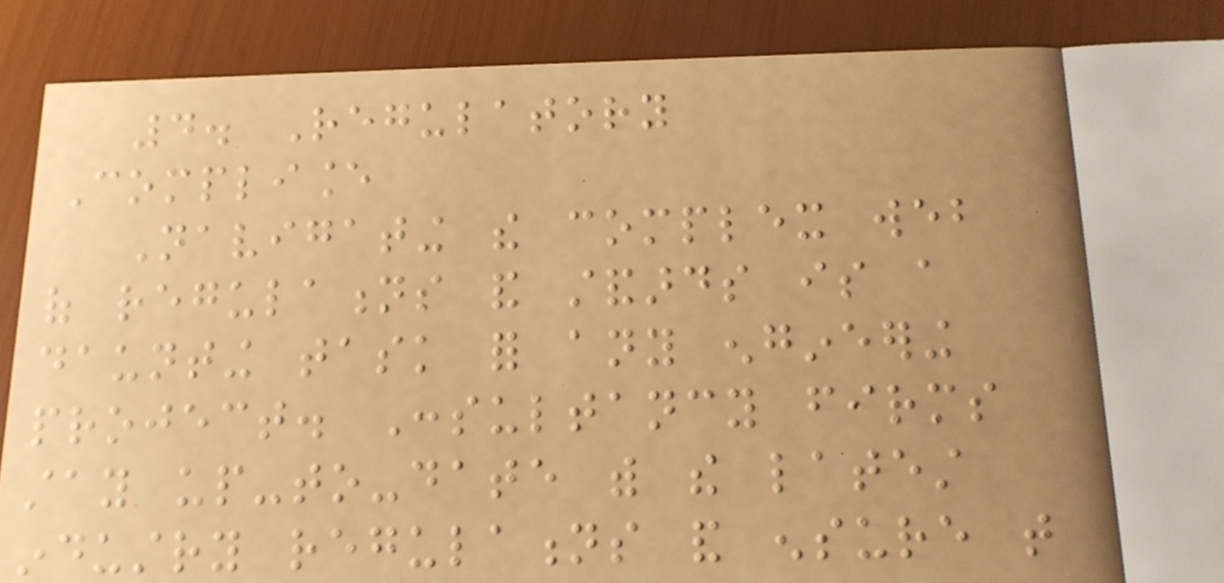4. Regulatory
Compliance
Navigating the complex web
of regulations and standards is a
daunting task for any engineering
project. Consultancy firms
stay up-to-date with the latest
industry regulations and ensure that
